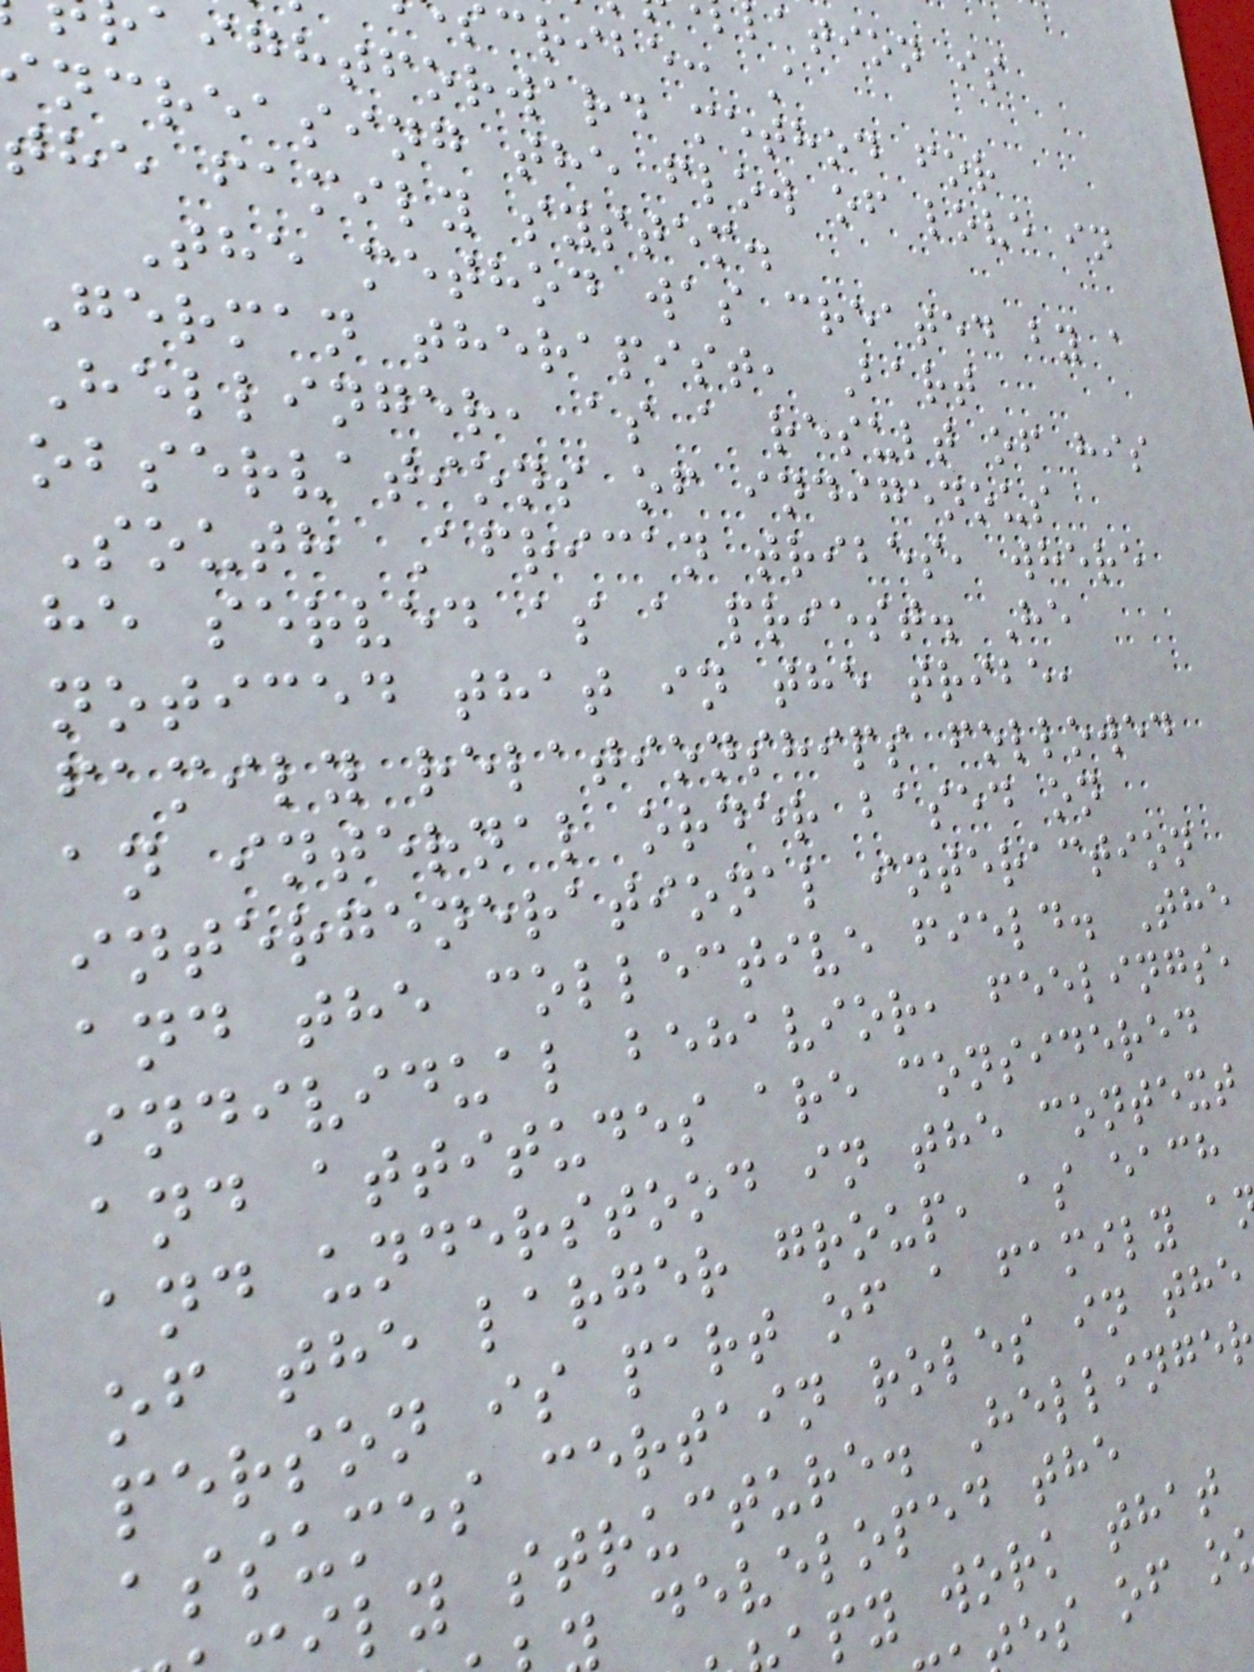lation is
cribe: A
aightforward method for
ncreasing the flow of love in
the family system.
The method was created by a
German therapist, Bart
Hellinger, as a result of his
observations of indigenous
South African tribes, where
he served as a priest. He
noticed that in the tribe,
family relationships followed
an internal order based on
intergenerational interaction
and the collective field. The
individual behavior, feelings,
and attitudes are considered
and understood in the context
of the larger group, as each
person is part of a family a
assumes certain roles in the
ly structure. Hellinge
developed the
py work that
es of o
